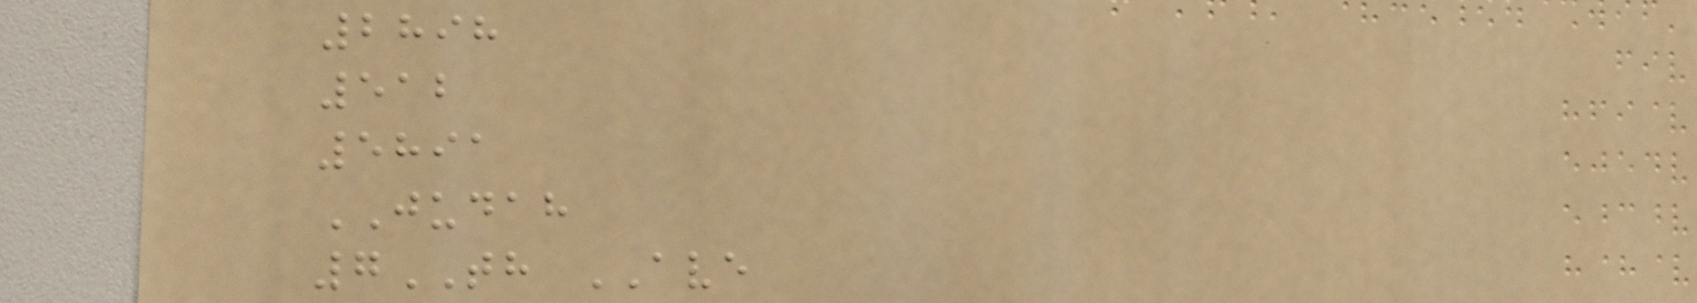2898
512
5891
JUDAH
7TH AVE
